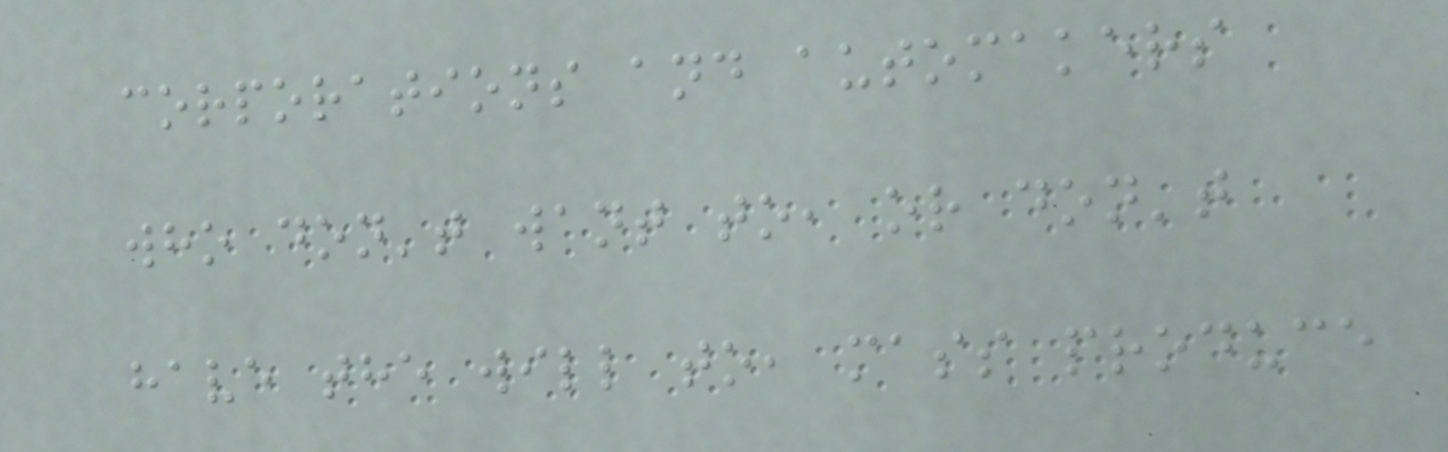corporations and automakers
who don't want to, or don't
have the will to, mass produce
